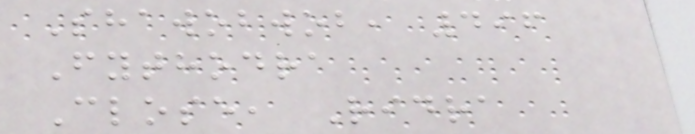Shawobwob, 496
Fythodra
Close, Ridra
